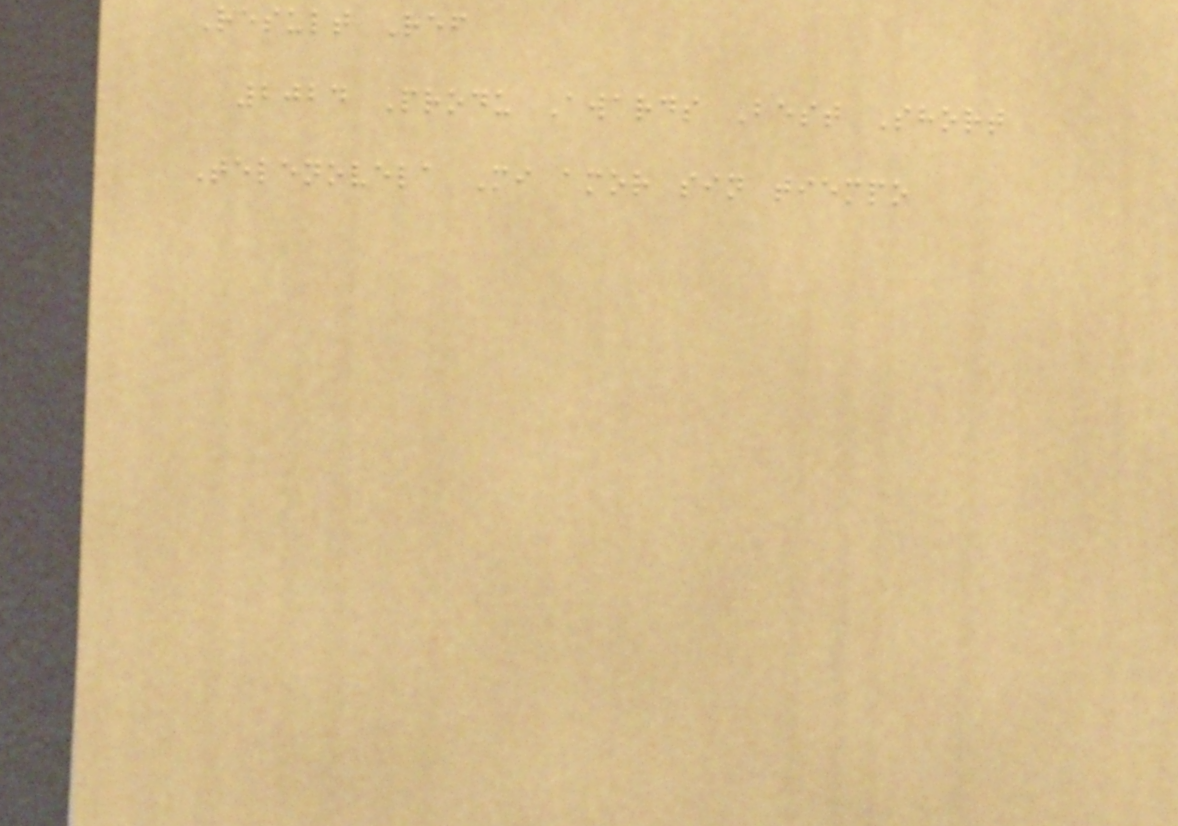Result Ref
2024 Produ Awards Best Short
Telenovela Mi amor sin tiempo
